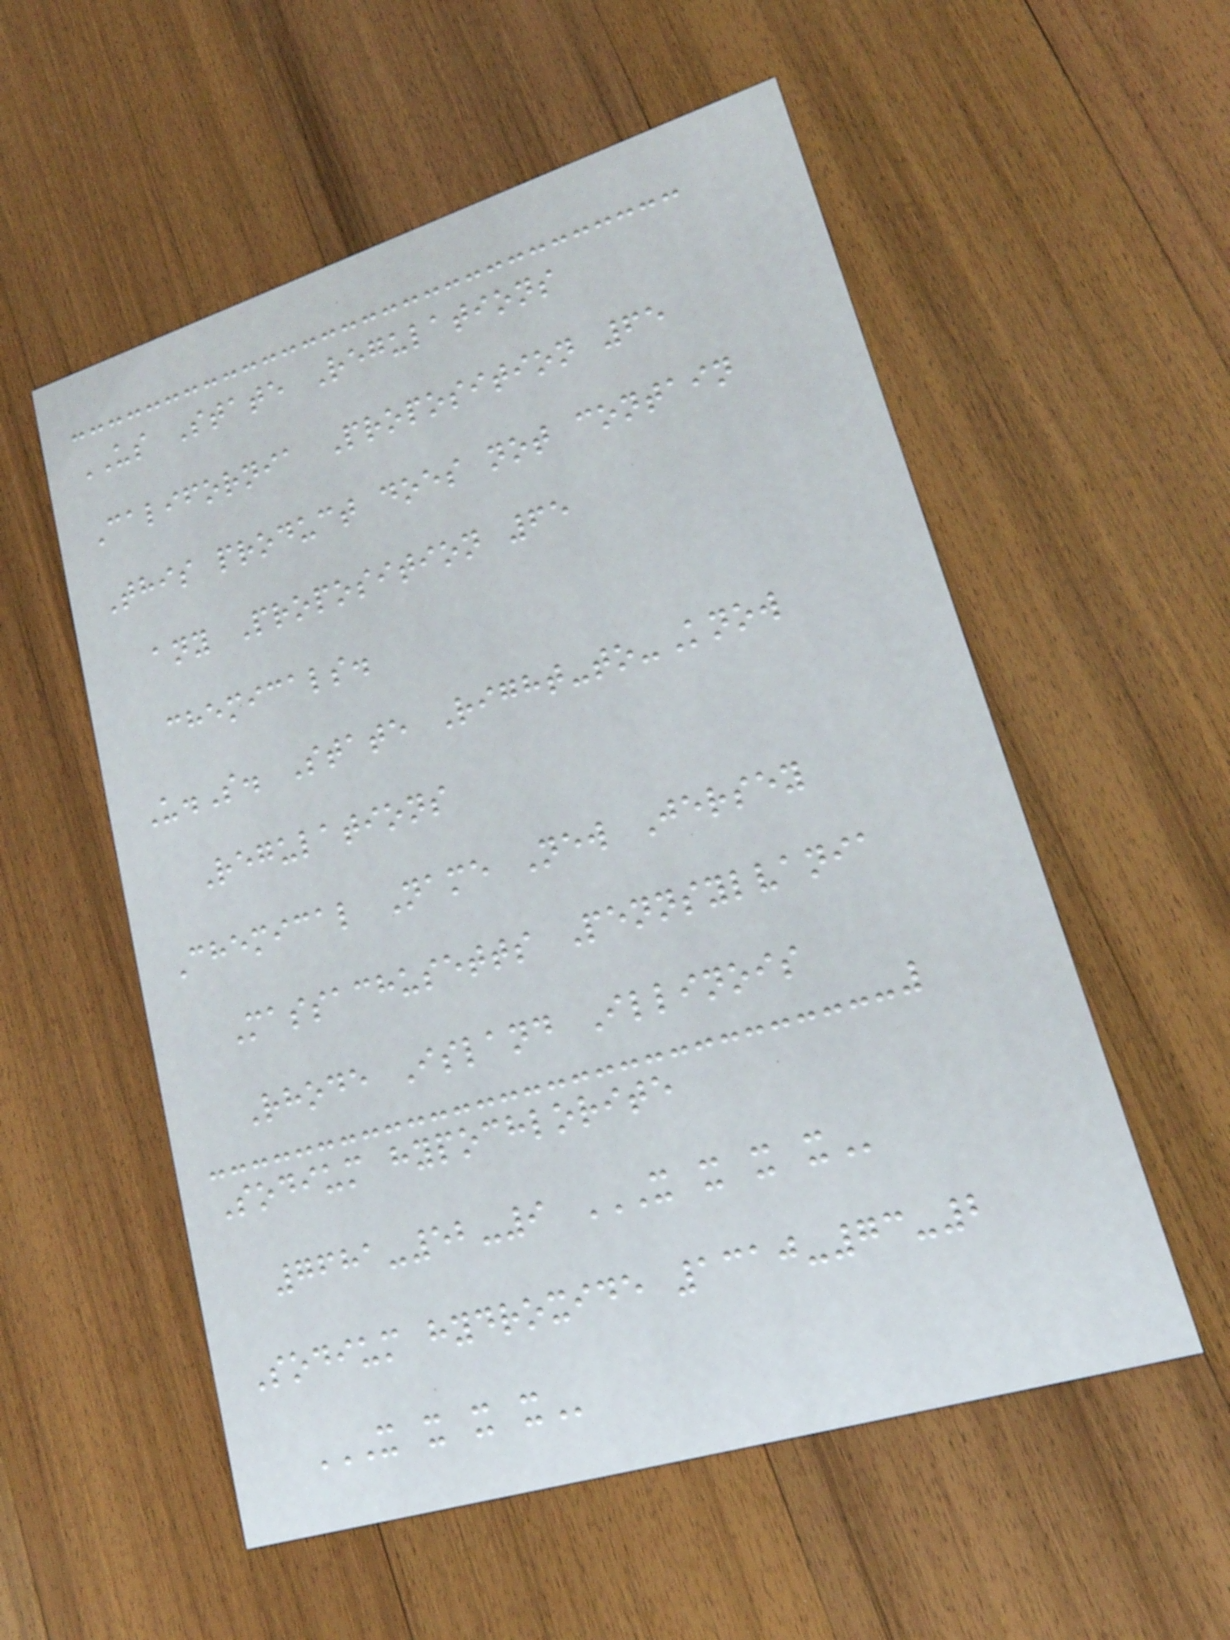US State Regulations
California Proposition 65
This product does not contain
any Proposition 65
chemicals.
U.S. State Right-to-Know
Regulations
Chemical Name New Jersey
Massachusetts Pennsylvania
Rhode Island Illinois
Sodium hypochlorite
7681-52-9 X X X X
Sodium hydroxide 1310-73-2
X X X X
